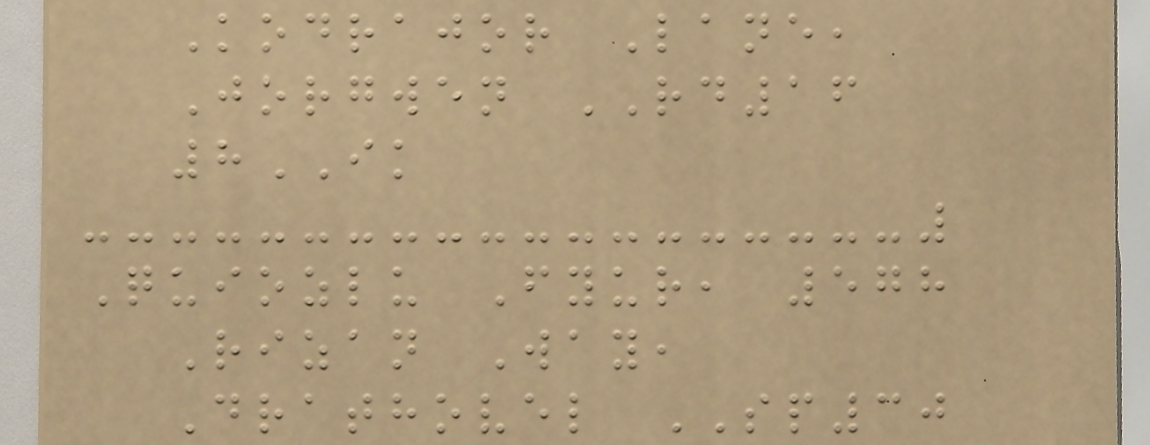Kodrajor Lane,
Jorgwen RD16
8IK
Quiozlu Fyur, 578
Rizan Way,
Drathovel SP30
